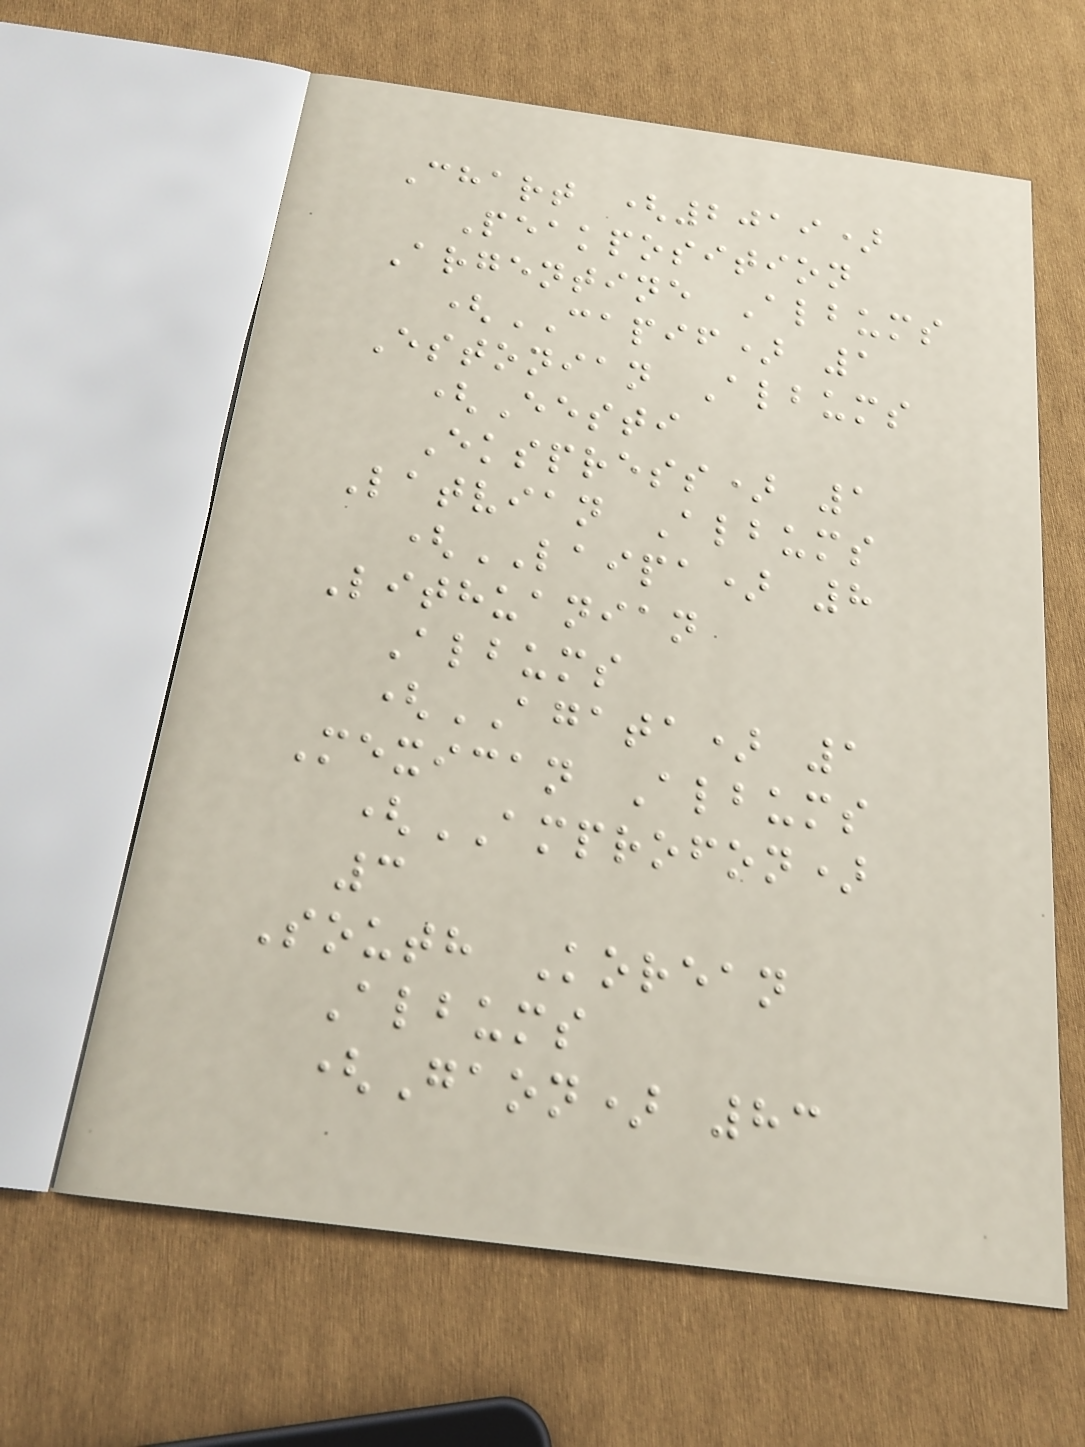Chart (2019)
Peakposition
Argentine Albums
(CAPIF) 1
Estonian Albums
(Eesti
Ekspress) 1
Latvian Albums
(LAIPA) 8
Lithuanian
Albums
(AGATA) 1
Mexican Albums
(AMPROFON)
3
South Korean
Albums
(Gaon) 83
